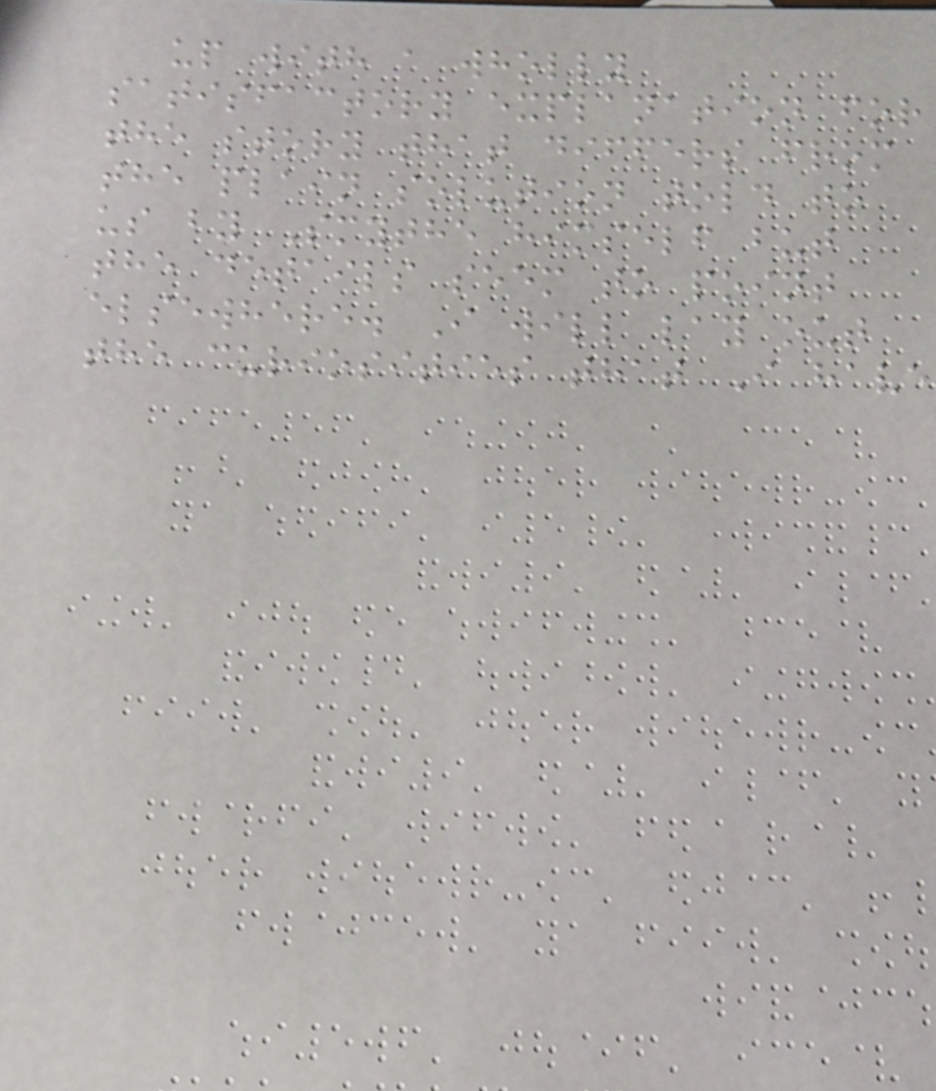up with a wholly
satisfactory explanation for
the story that differs from
the plain solution told to
us by Smythe himself but
the details seem to point
elsewhere. I will lay out
the curiosities that I have
